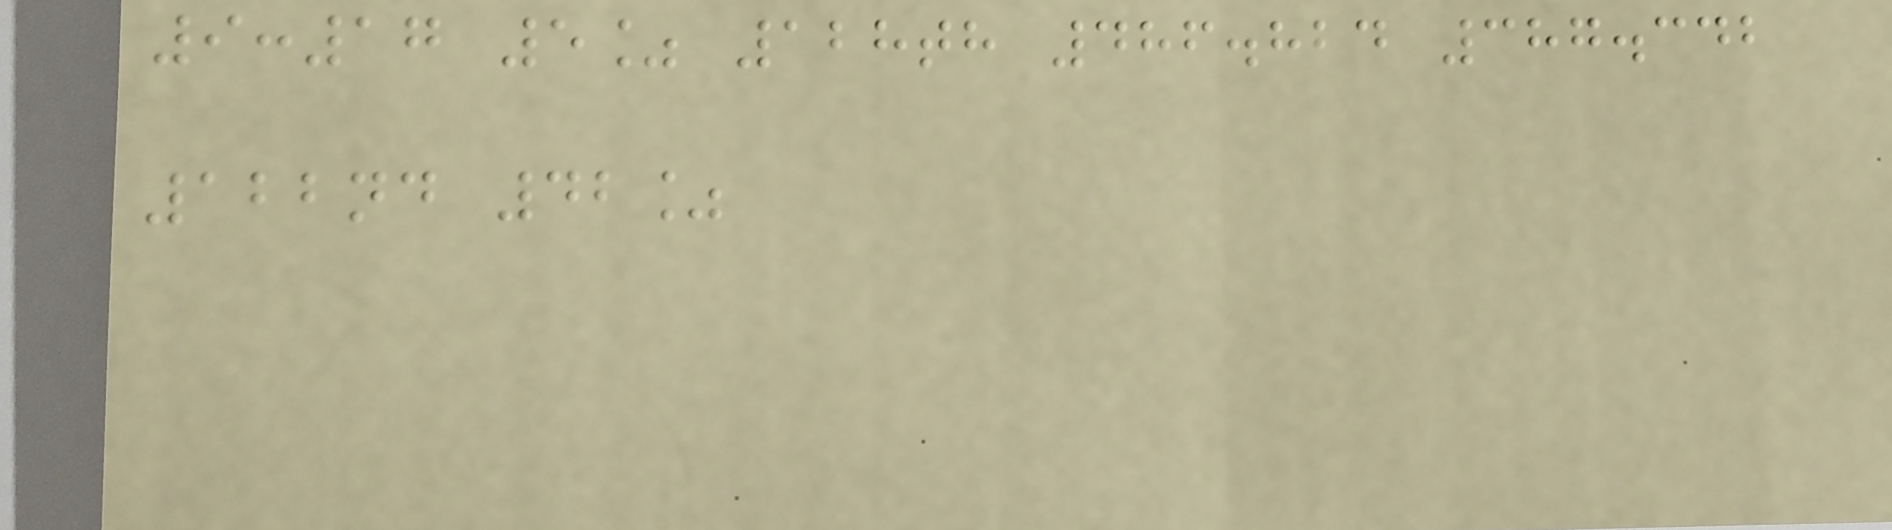9:17 5% 128th 486.824 387.342
122nd 42%
